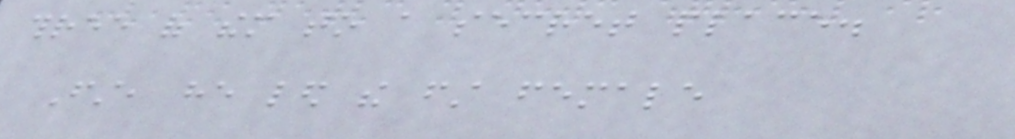three of them to a secret place.
First, he led the first female
